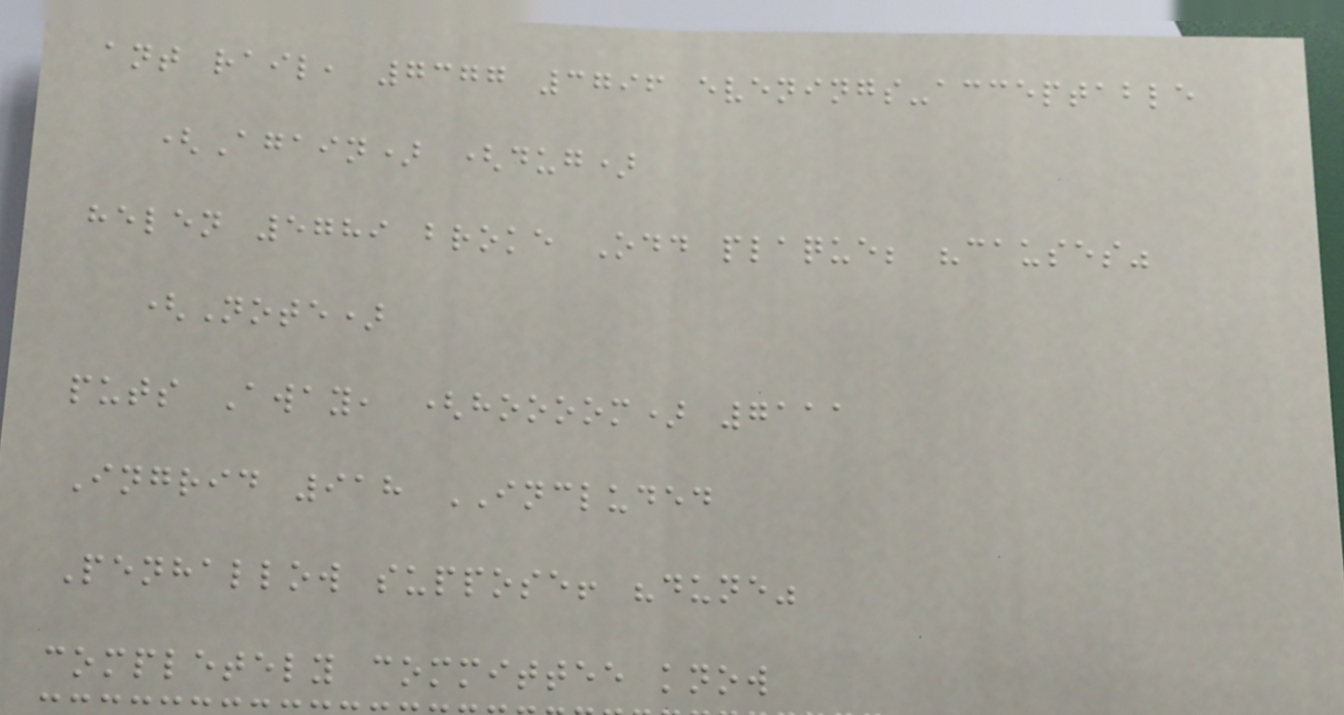ant rail, 7377 3796 evenings-acceptable
(Again) (dug)
helen 5789 broke Odd plaque; "causes"
(Note)
puts Away, (hoooom) 7111
Ingrid 918 INCLUDED
Penhallow suppose! "dune"
completely committee know
